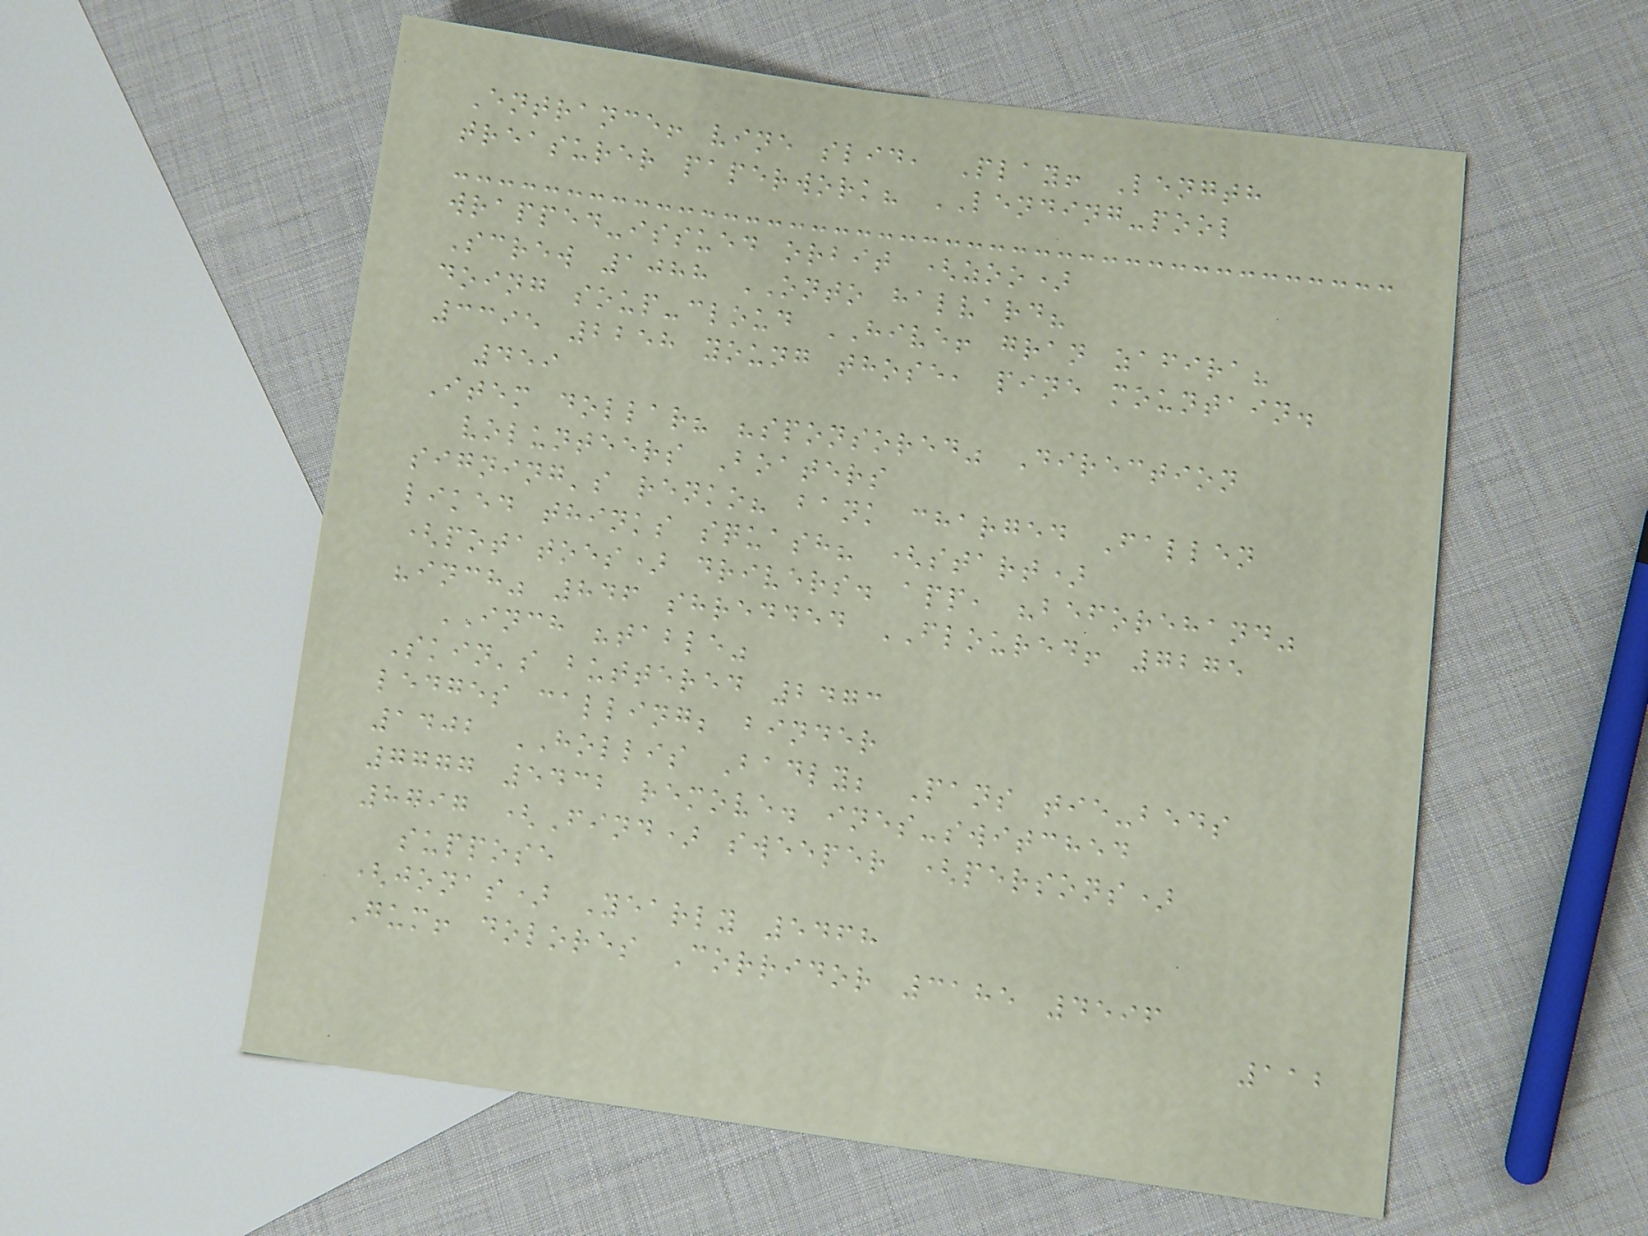Entrance! vine slid, Play! Length
treasurer paperwork? LENDING-pool
wrapped-issued orbit (zoo)
Screw 1088 ONTO halvard?
doing soup-cloud HIVE! gran zafira?
3395 2258 young those, pine mountain.
459
Item dollar? "sponsored" Direction
volunteers Boaters
signing's renko? bank charged Fallen
liked thinks squash? (start)
(potatoes) drivers. app, "beforehand"
"inch" 846 shredded FLOURED! 7275
INCH "table"
Skin's buttered 2473
ledges calling; binder
1402 HOLLIS Badly; Pans tie-beds
7777 5432 remove. ines-switched
8797 (Find) sweeper (persons)
suppose
(jonas) Yearly 5468
Gum! dolores Corridor 3185 4596
112
